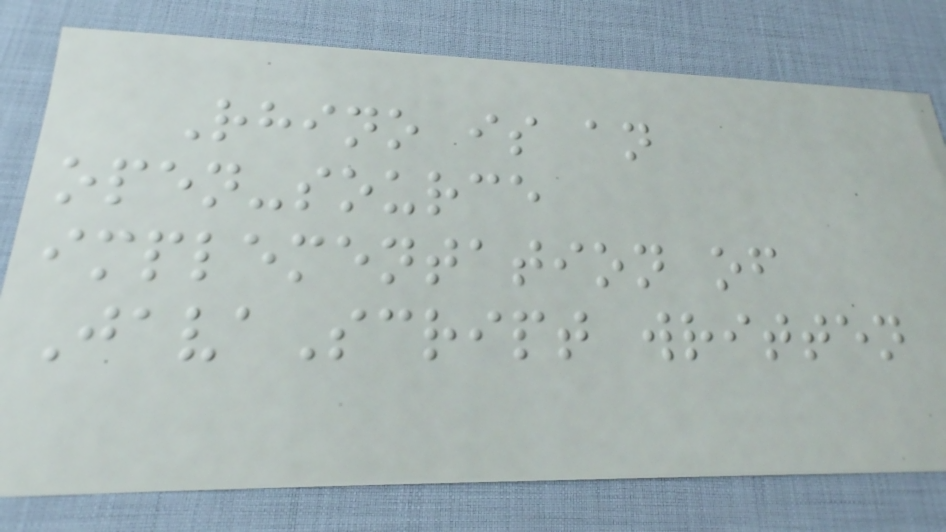Rhino is an
open-source
implementation of
JavaScript written
